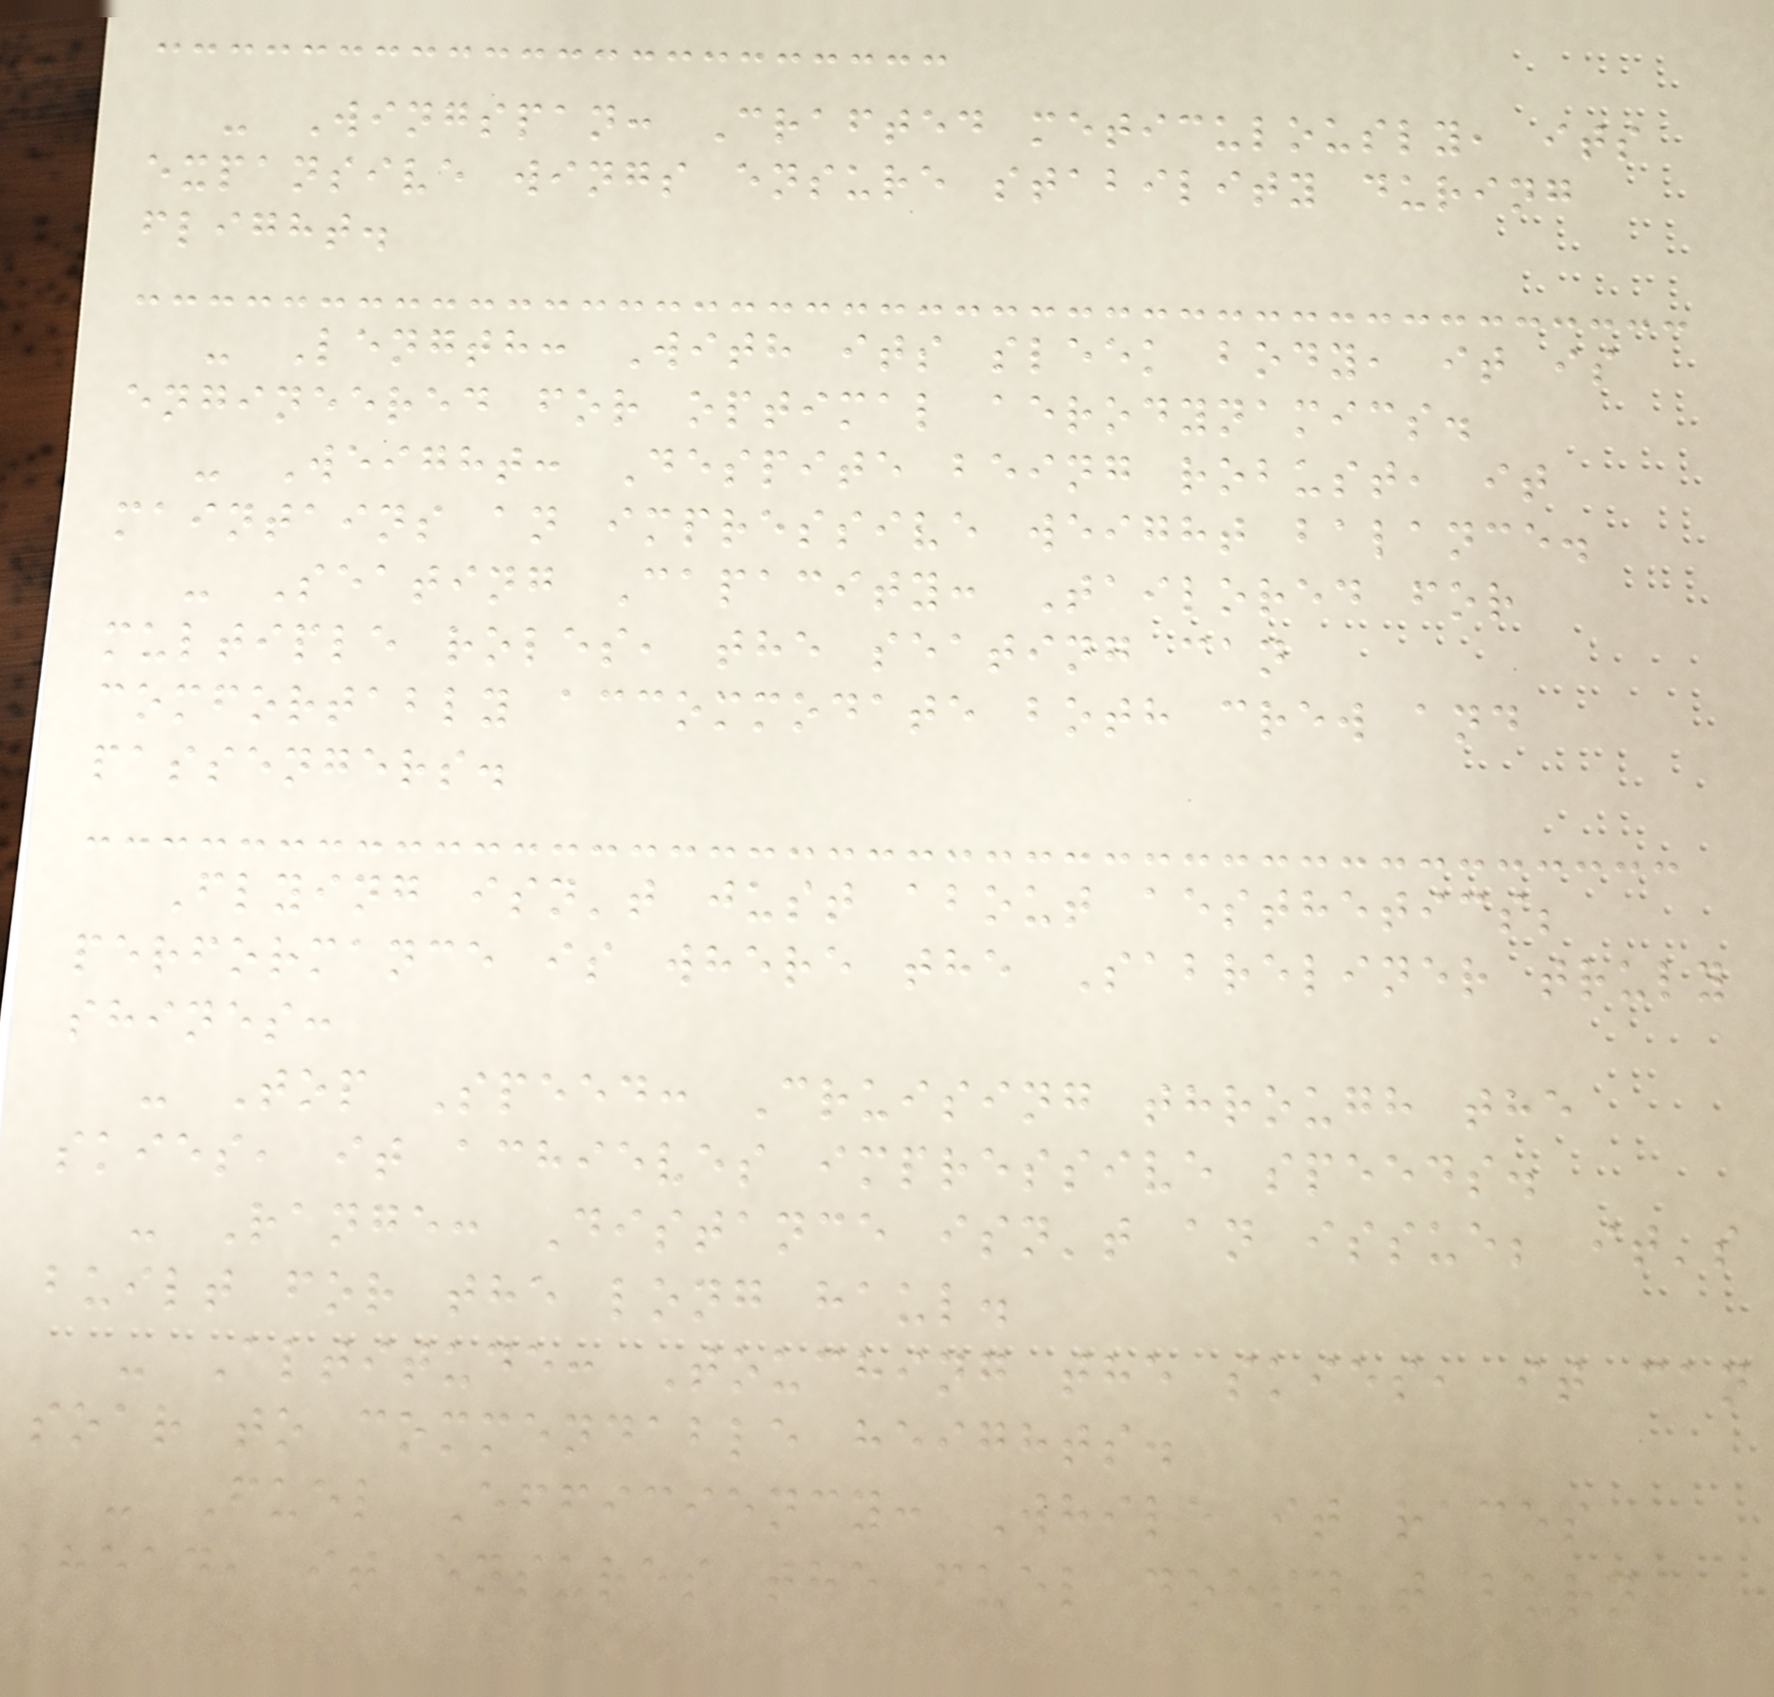- Wingspan: Crafted meticulously, its
expansive wings ensure stability during
flight.
- Length: With its sleek body, it is
engineered for optimal aerodynamics.
- Weight: Despite being robust, it
maintains an impressive weight balance.
- Seating Capacity: Tailored for
multiple roles, the seating can
comfortably accommodate both crew and
passengers.
Flying isn't just about aesthetics;
performance is where the Sabreliner truly
shines:
- Top Speed: Cruising through the
skies, it achieves impressive speeds.
- Range: Distance isn't an issue; it's
built for the long haul.
- Altitude: Touching the skies, it can
soar to commendable heights.
- Fuel Efficiency: While it races
ahead, it ensures the fuel doesn't burn
